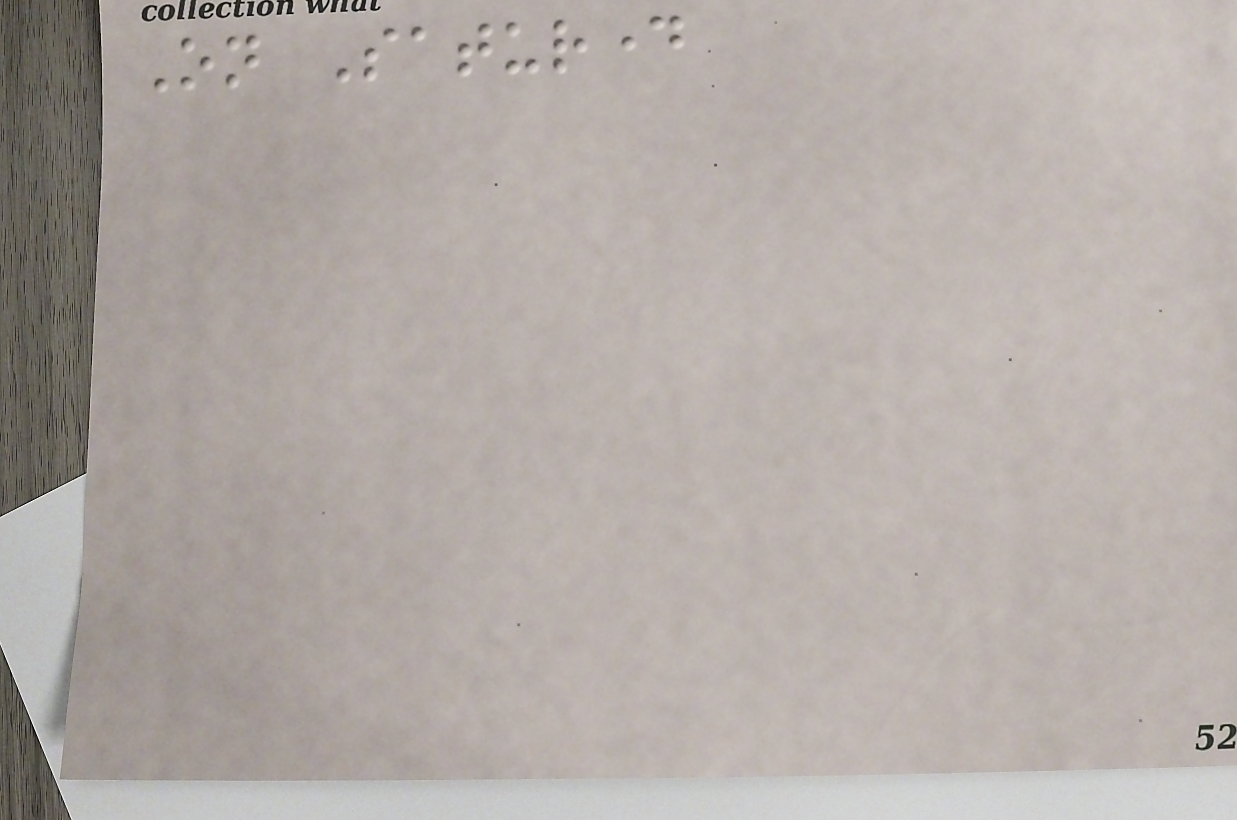On Saturday
